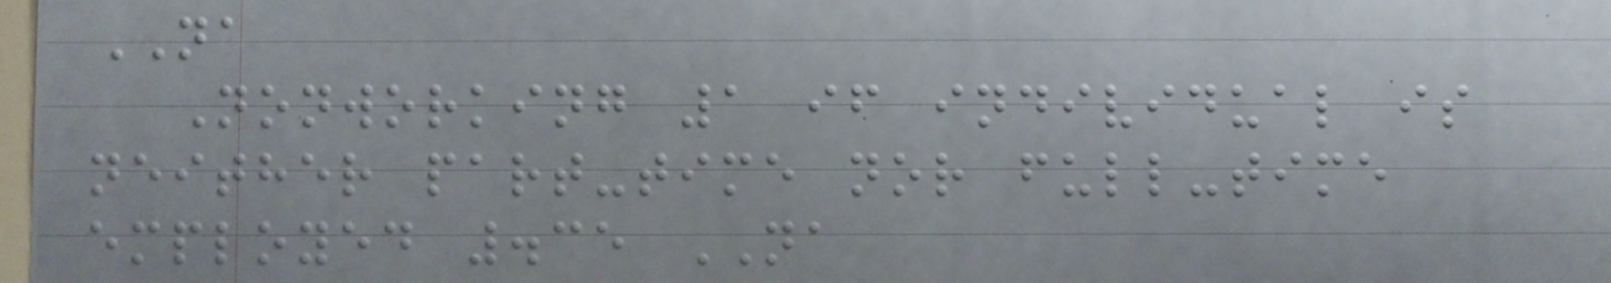NA
Nonworking 1 if individual is
neither part-time nor full-time
employed .35 NA
